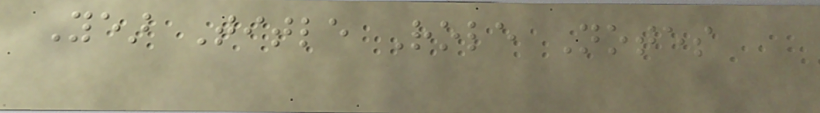Year Title Role Notes
